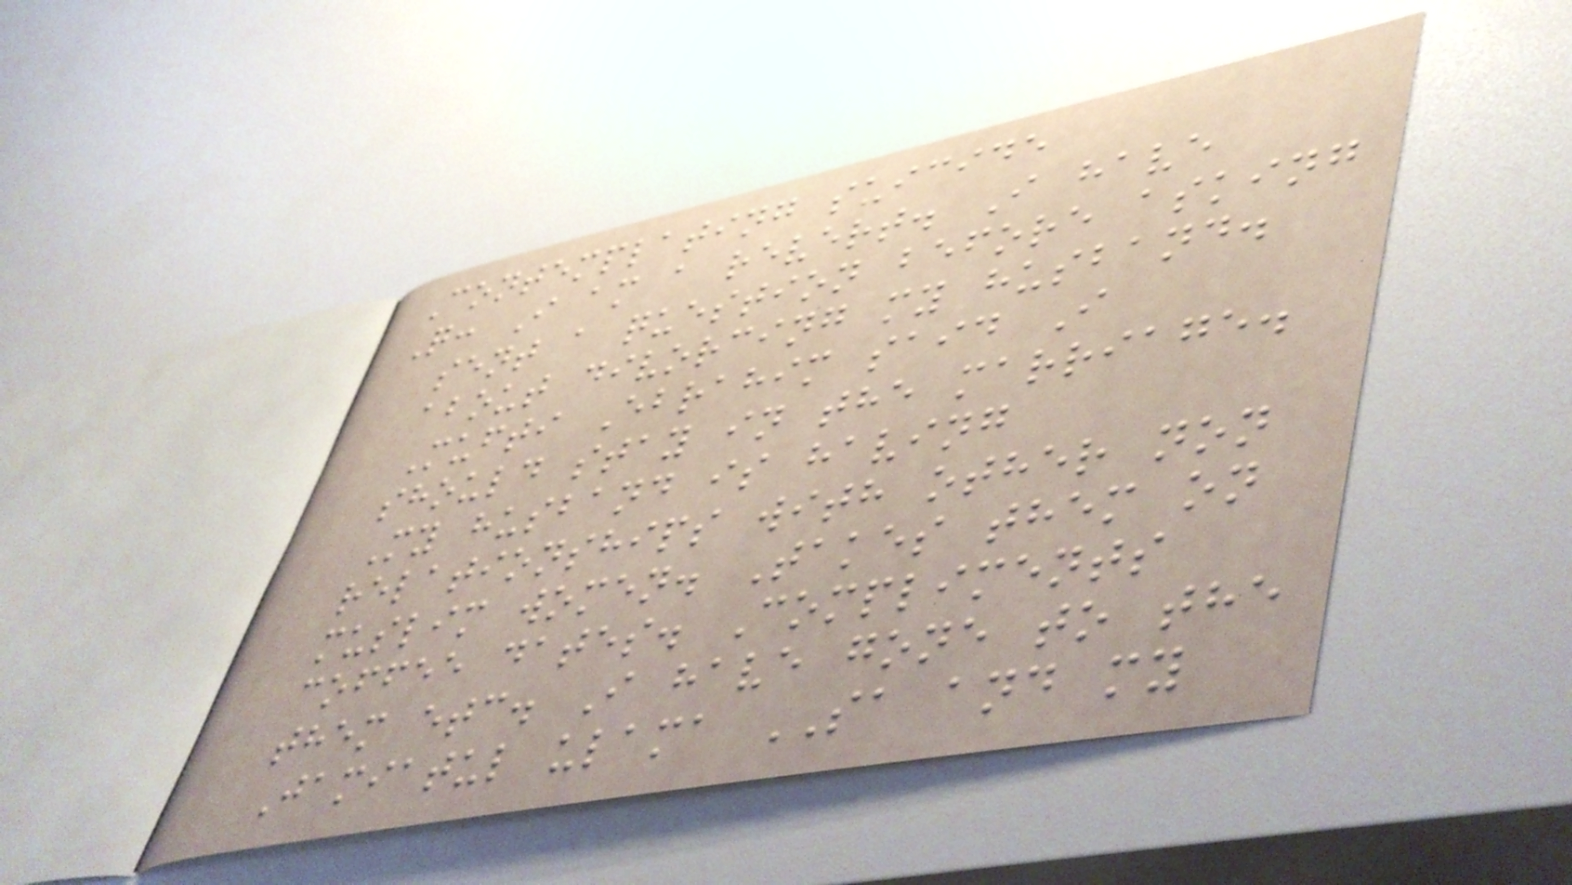Contemplating suicide
Q: I am a revert. I have
sent a question before asking
about divorcing my husband.
Mufti Ebrahim said I
should stay in the marriage.
My husband is having
relationships with other non
muslim women. Takes them on
coffee dates. Compliments
them etc. I have gone to the
Jamiatul ulama SA and my
